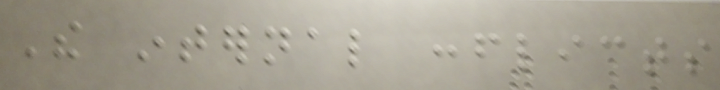The internal conflicts
